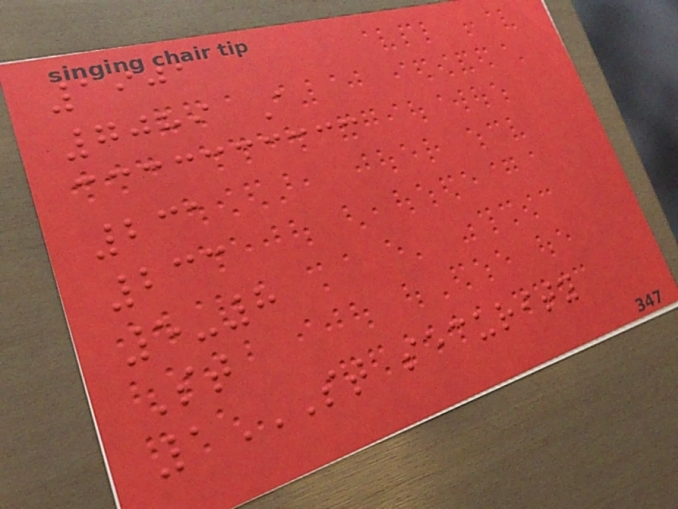1901
7089 A
231
233
5-8
St
1ST SECURITY
